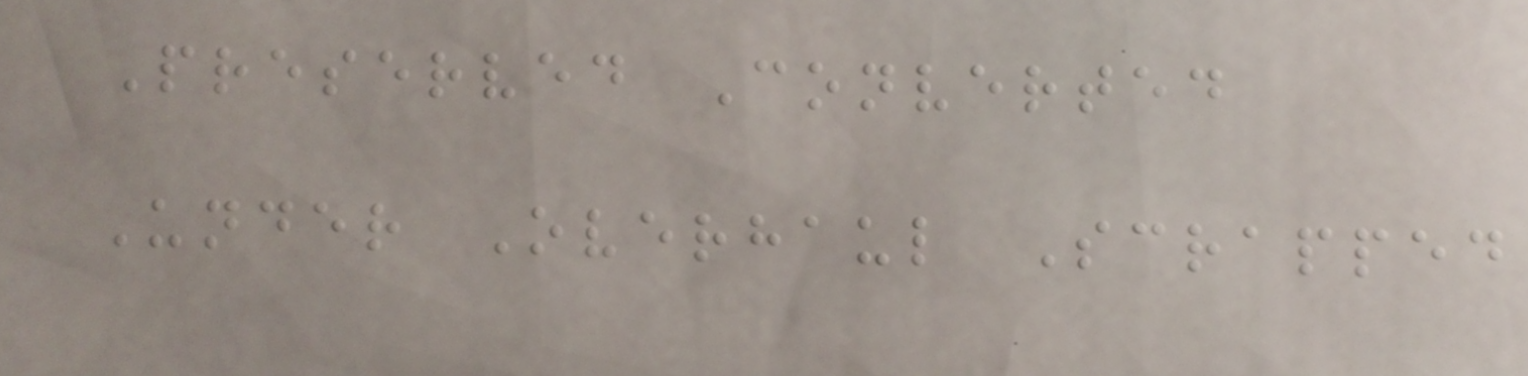Preserved Converted
Under Overhaul Scrapped
